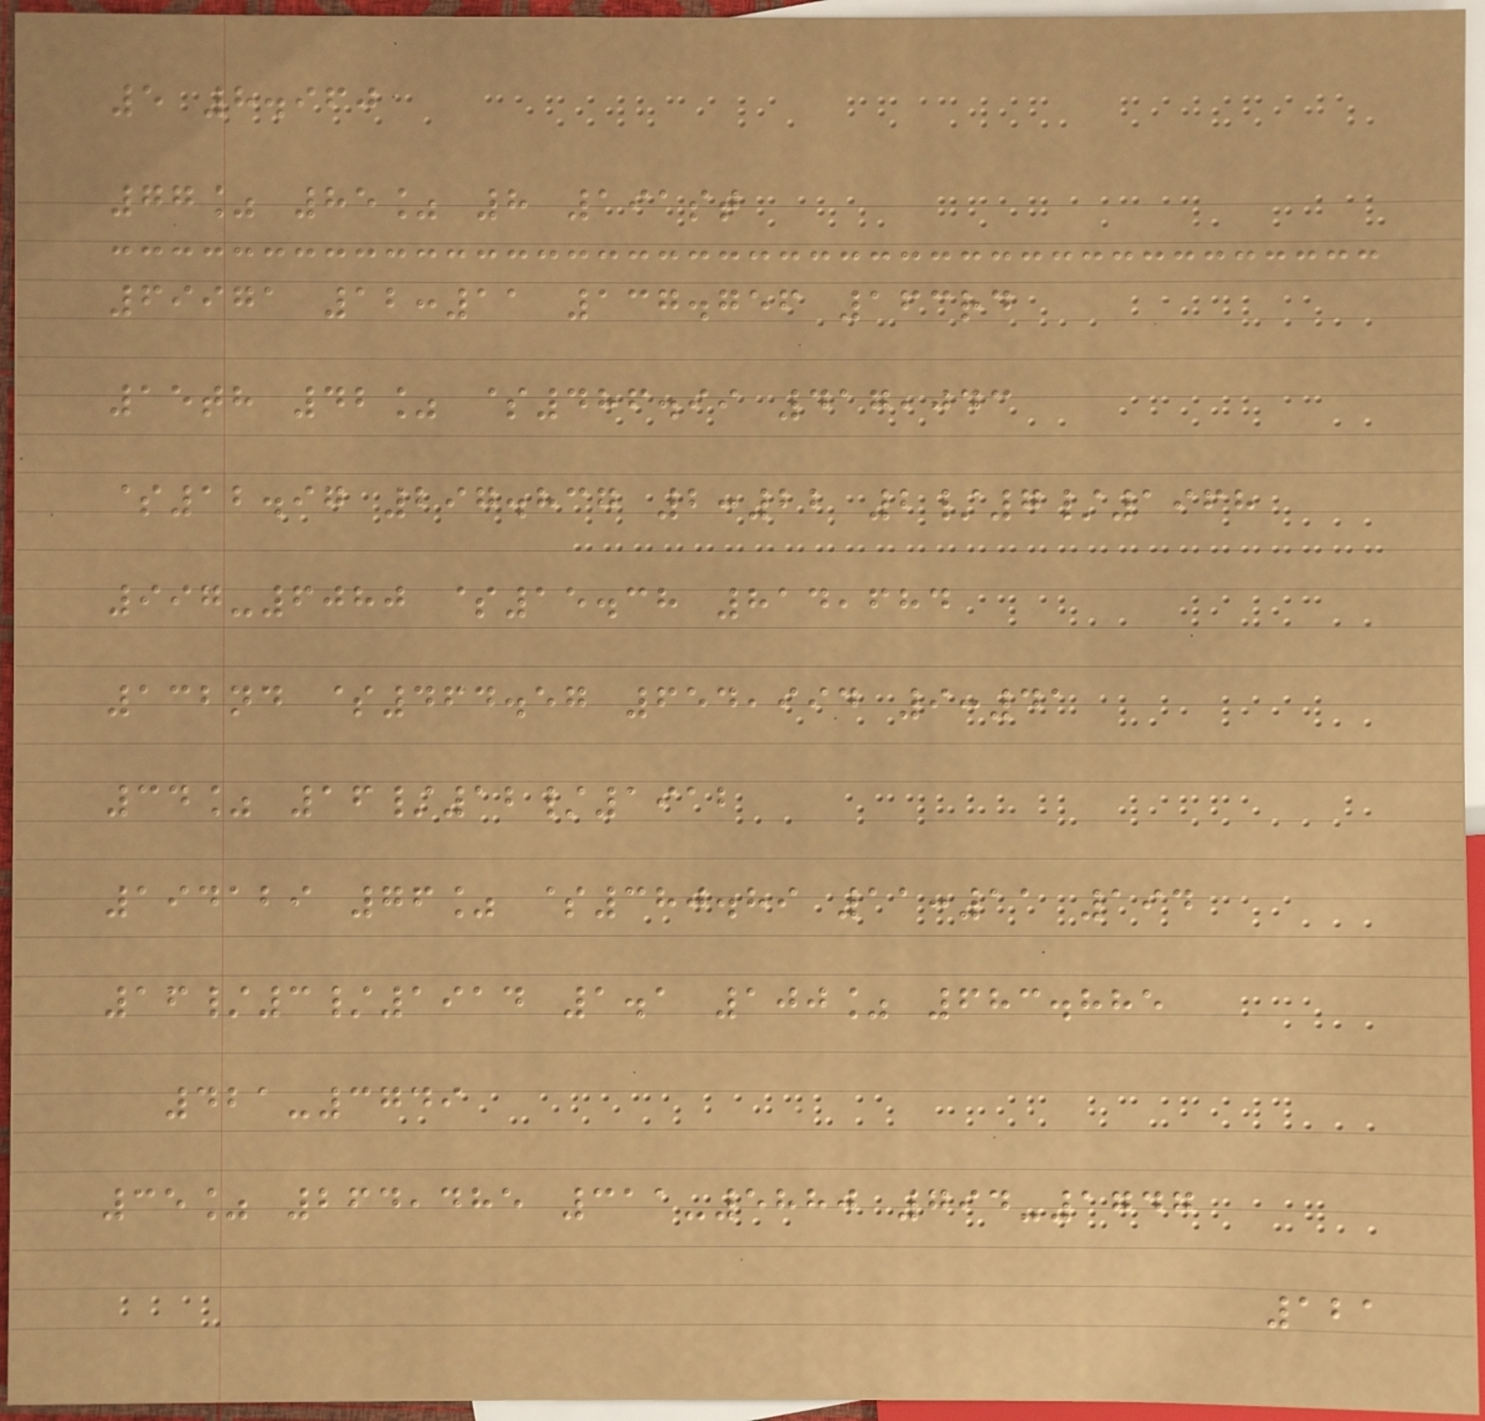5 8.960
77% 85% 8 191st
69971 12:11 137.756 163rd
15th 42% $486.99 417,043
$12.97 297.837 2:22 2/7/1968
997-6080 $15.38 814,684
132nd $464.57 654,994 9:41
34% 16/12/1912
194129 76% $380.89 11:11 194
16/3/1914 1.1 100% 683.885
421-3749
35% 264,485 311-5880 794-1747
121
